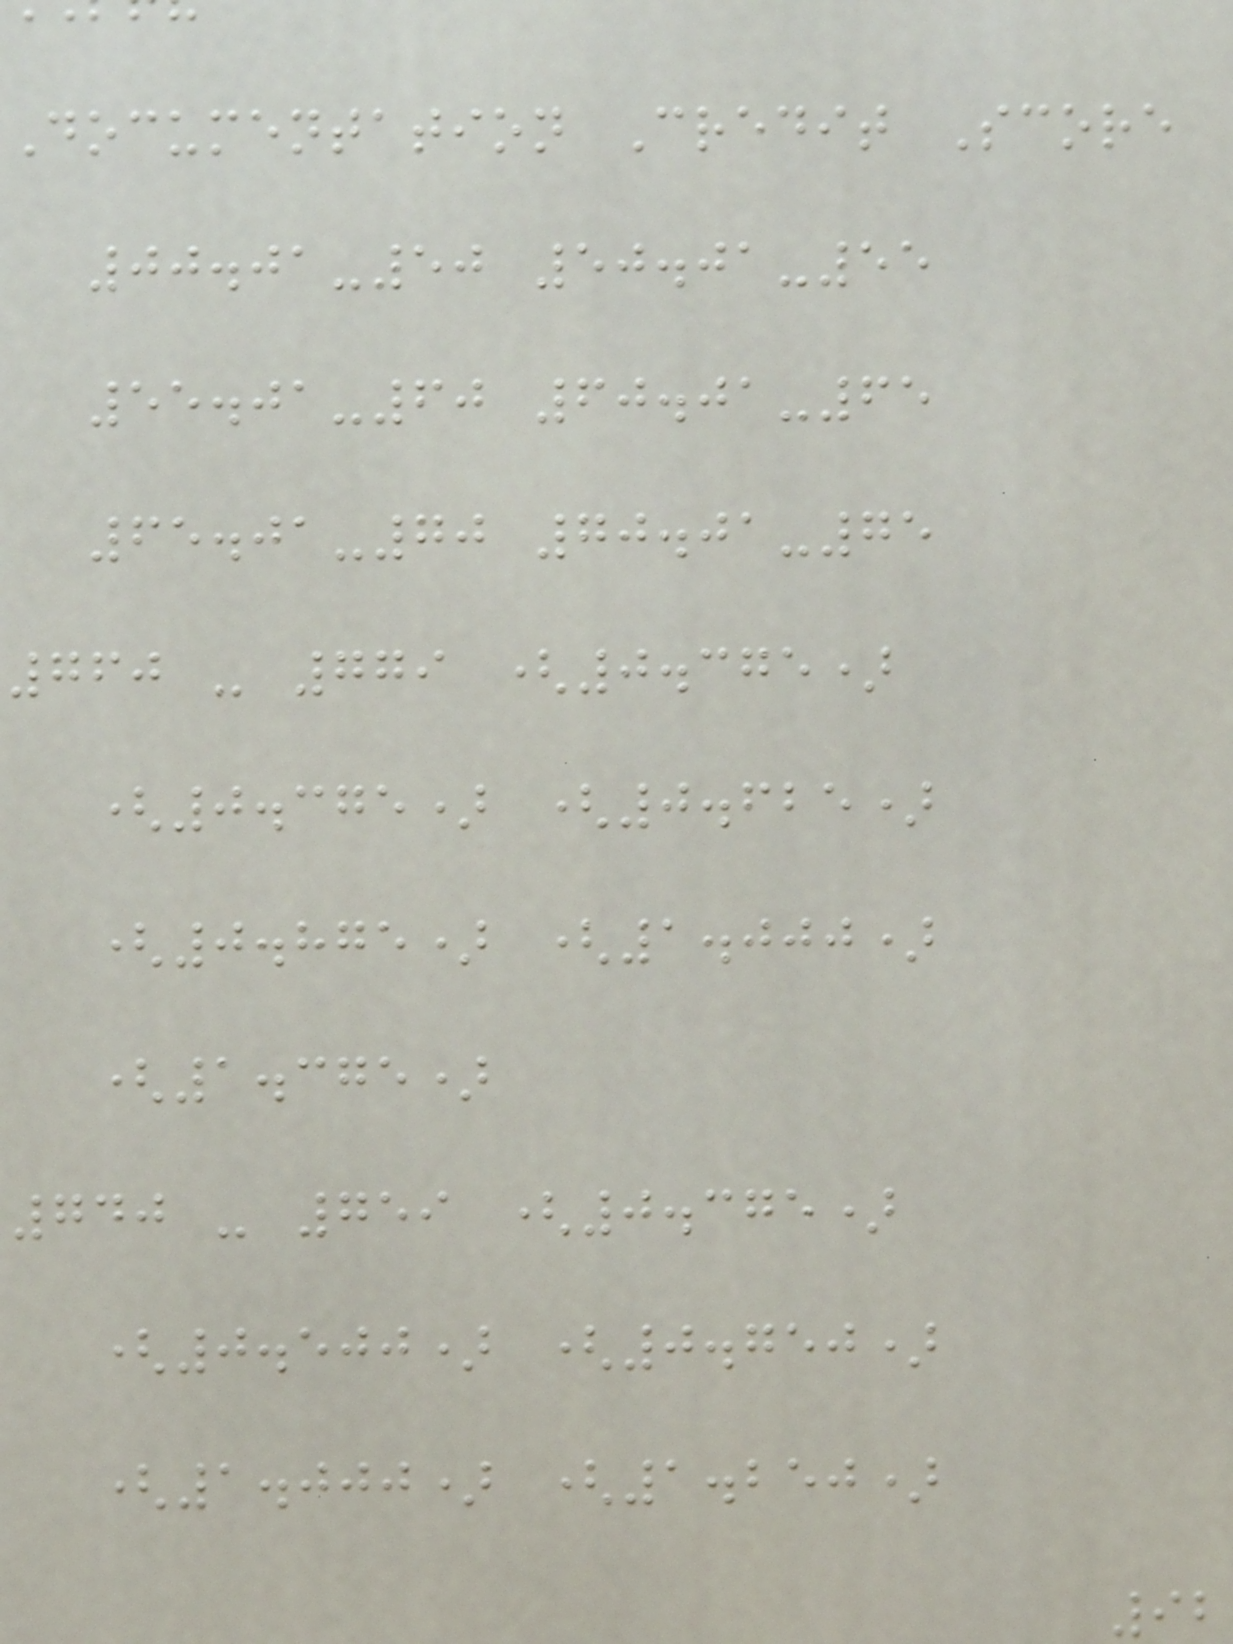Documentation Credit Score
00.01-50 50.01-55
55.01-60 60.01-65
65.01-70 70.01-75
760 - 779 (0.375)
(0.375) (0.625)
(0.875) (1.000)
(1.375)
740 - 759 (0.375)
(0.500) (0.750)
(1.000) (1.250)
92
